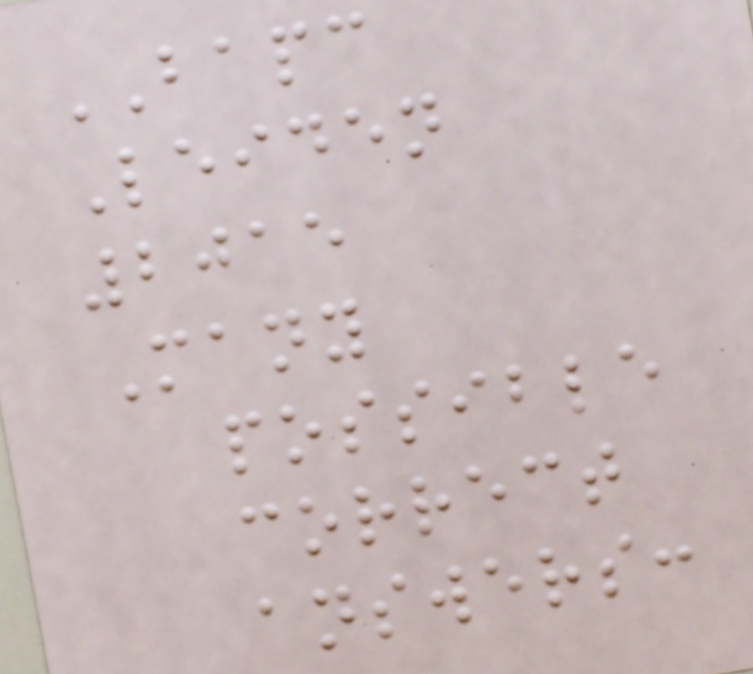BAPC
Leiden
2015
Many
possible
correct
answers:
